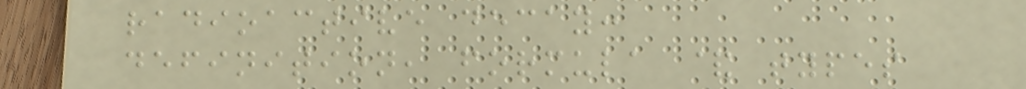radioactive decay:
definition, formula & types
